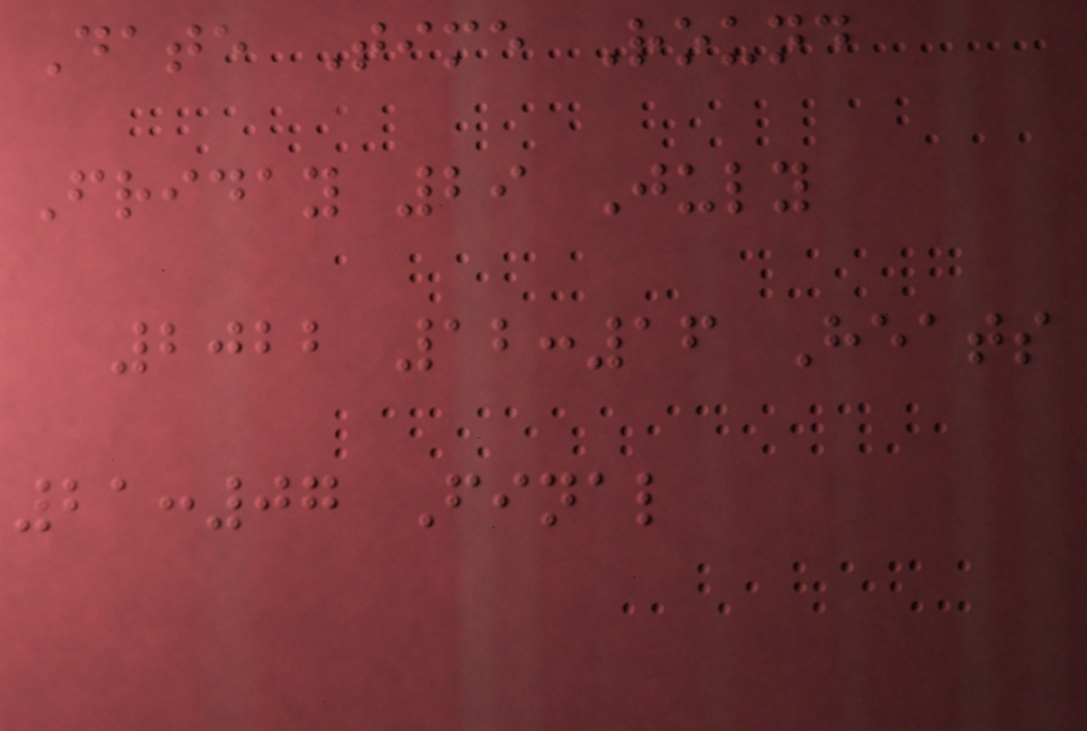Date Time Round
Friday 29 July
2022 12:16 Heats
21:07 Final
